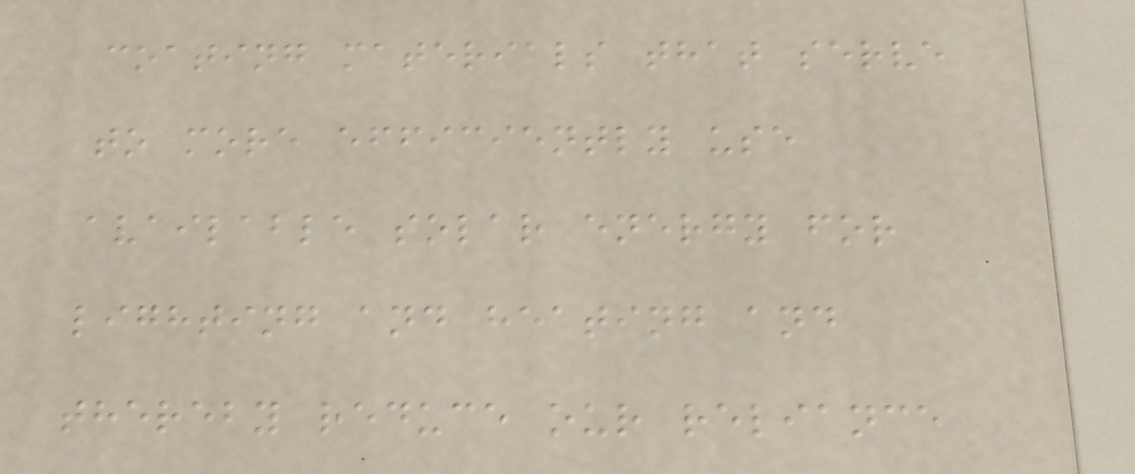coating materials that serve
to more efficiently use
available solar energy for
lighting and heating and
thereby reduce our reliance
